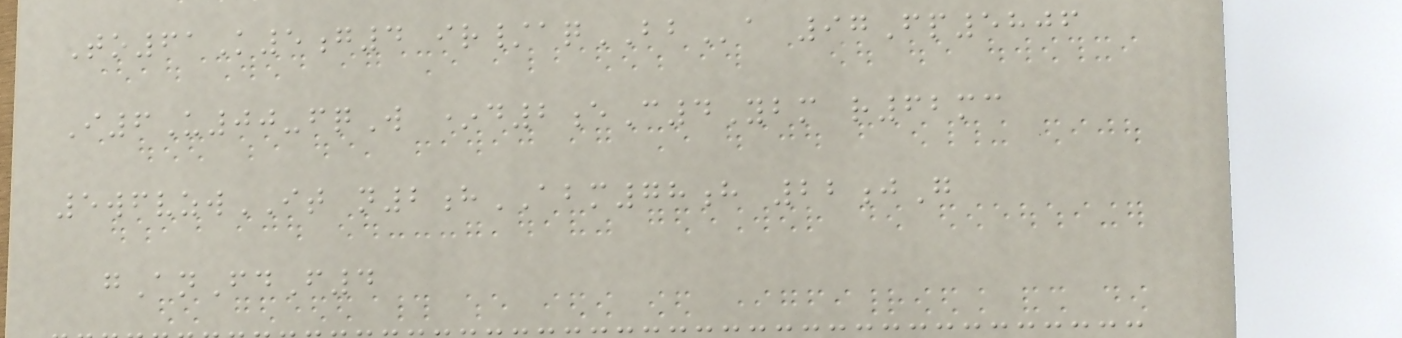To61K5g4 ir/aqBBa 97Fp5806
I6U00-fqW *d2eC4Ybm r62mc
5wfvzwIT n2hABM78h 22jG
gAnFdF4
